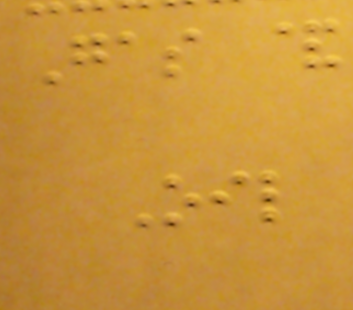Gas &
Oil
